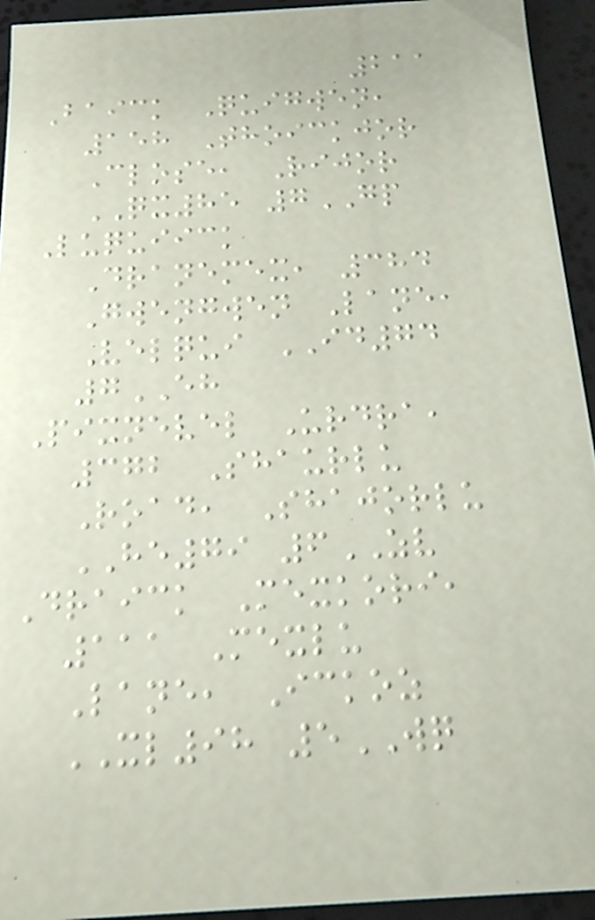211
Baick Quigwen,
158 Thoickjor
Close, Rijor
QX85 7GP
Luquiick
Dranemex, 384
Gwengwen Lane,
Velqui ID74
7EH
Pixnevel Urdra,
372 Shaurlu
Road, Shajorlu
HE79 6ZV
Draick Mexkori,
111 Mexlu
Lane, Ickoz
XL98 5WQ
